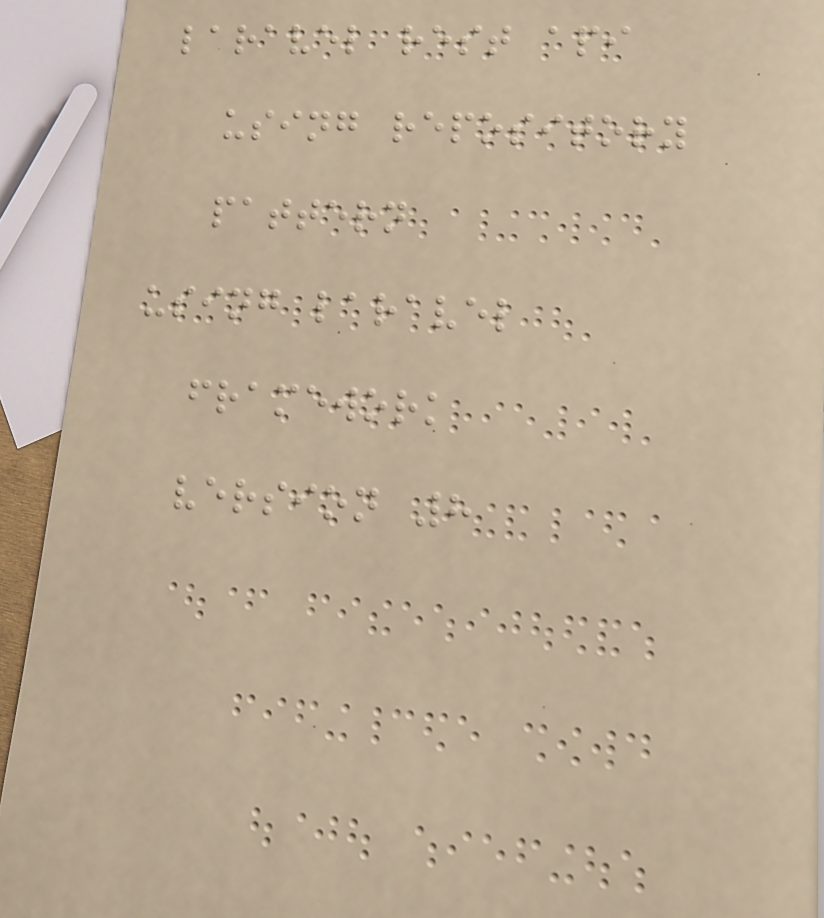laravel rest api
using repository
pattern
using laravel
framework
version 8
